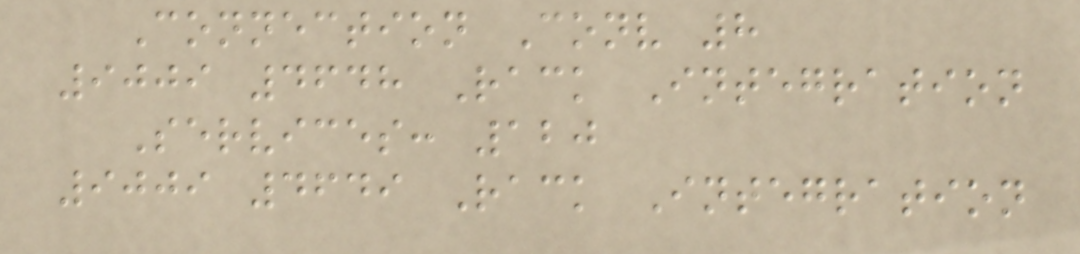Connection Conv 8
9009 4648 Rack Integration
Services: 120
9009 4649 Rack Integration
